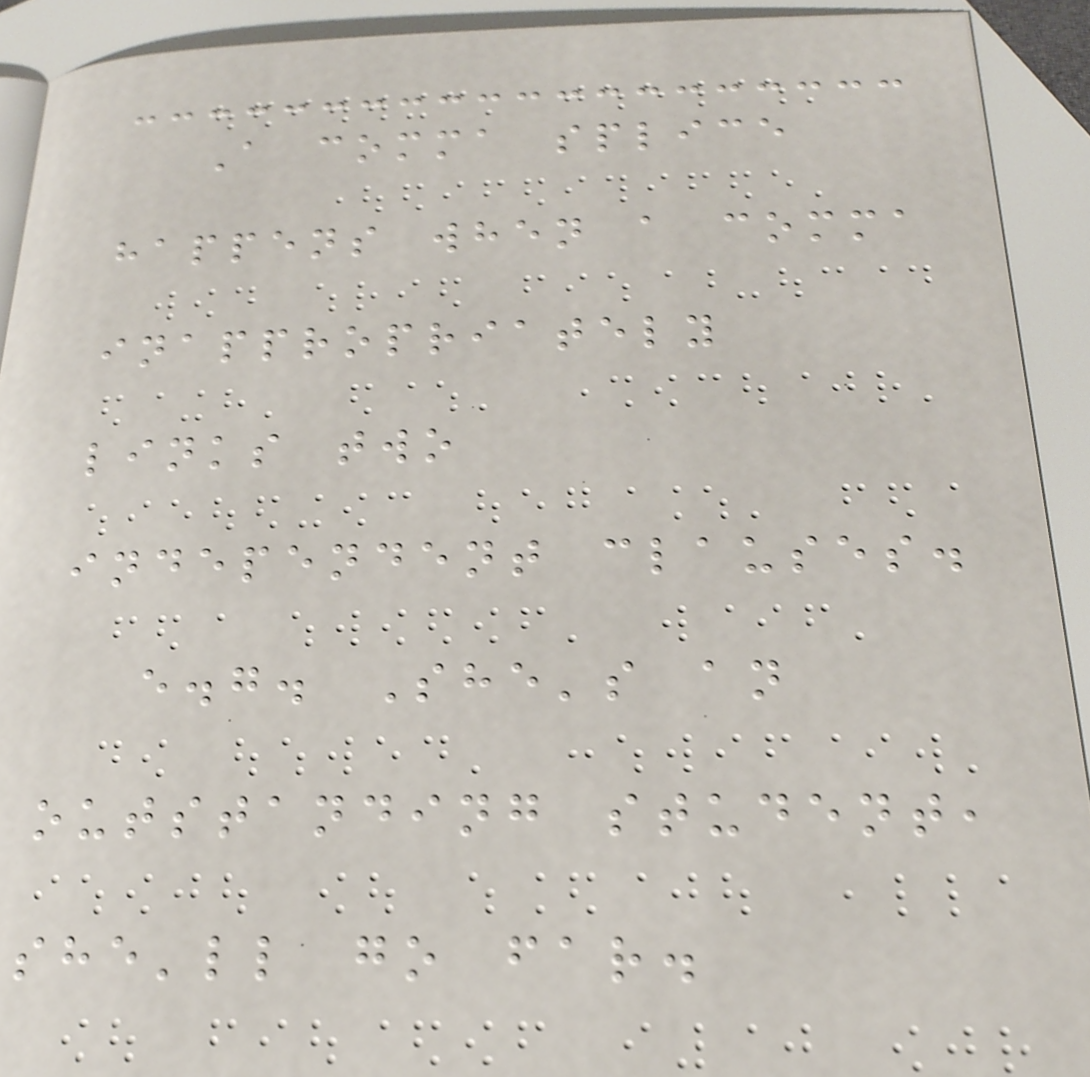A comma splice
happens when a comma
inappropriately
links two
independent clauses.
e.g. She's an
outstanding student,
she'll go far.
